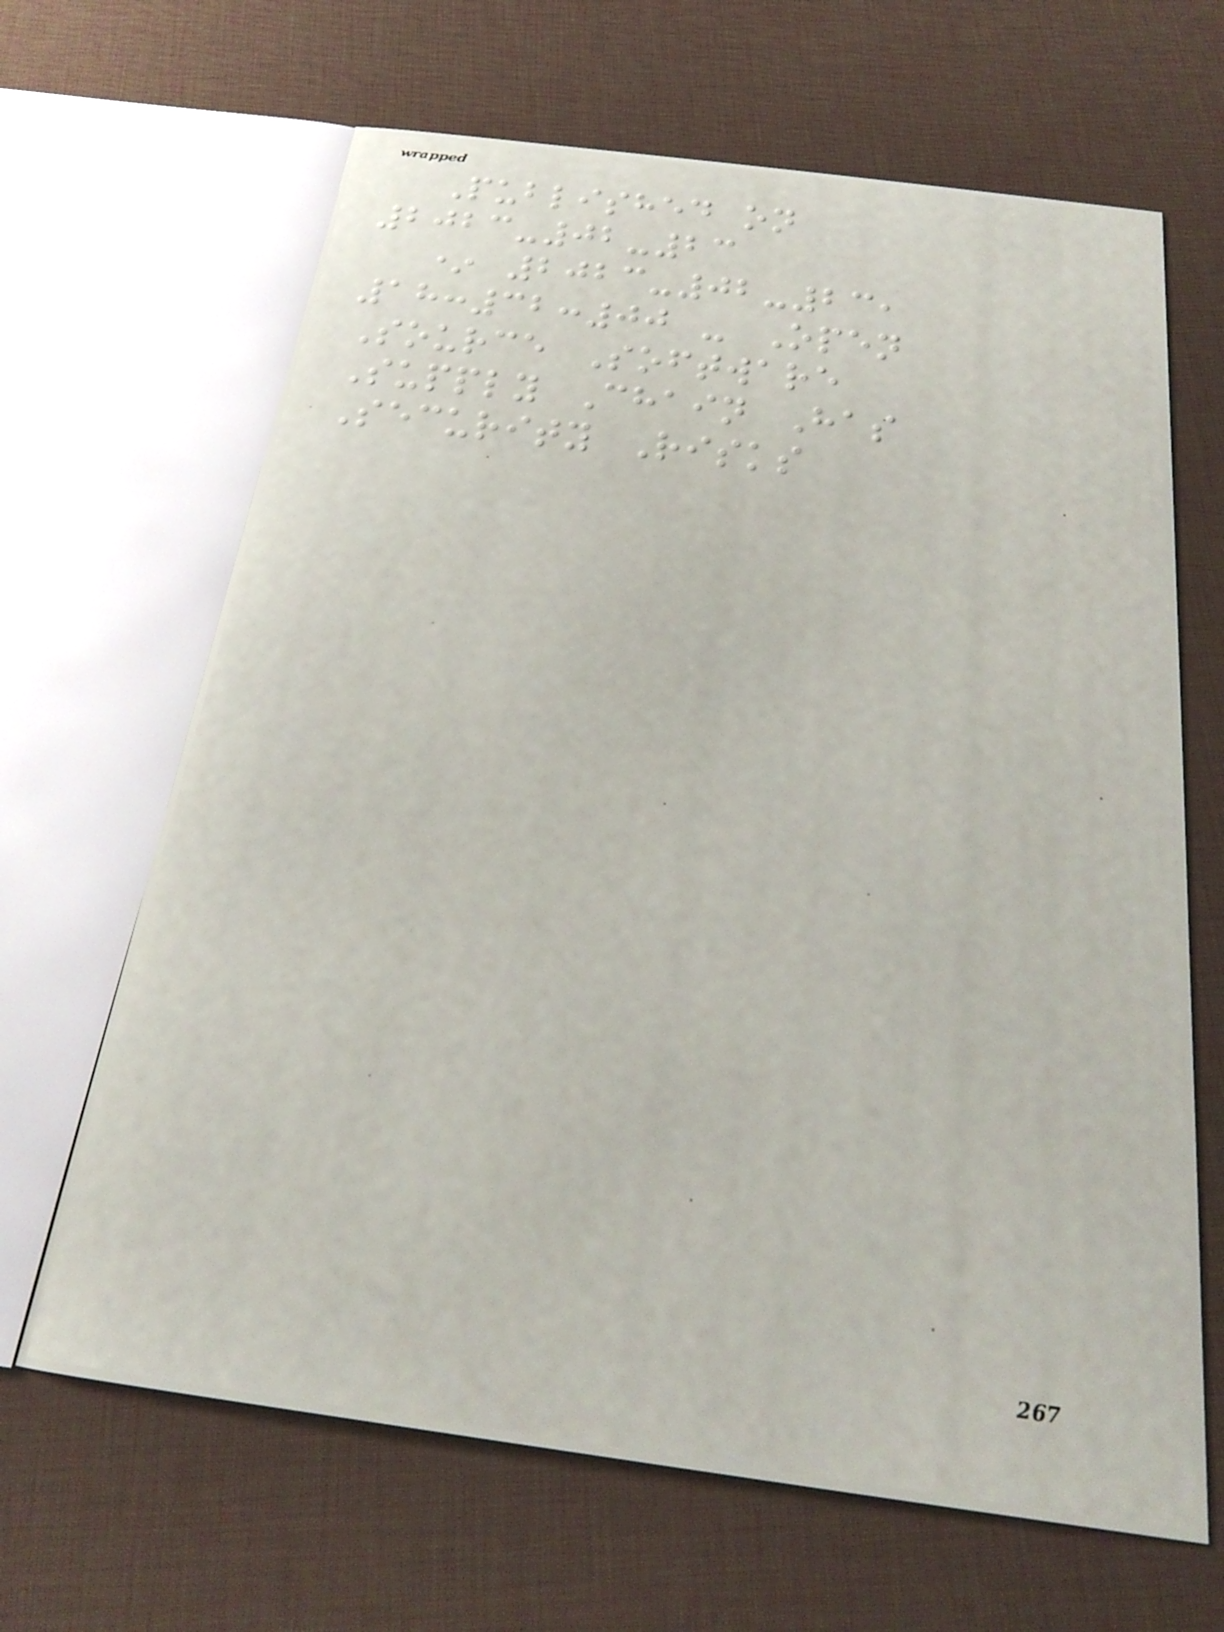Published on
2023-02-23
* 2023-02-23,
18:32:00 - Open
Source Software
Supply Chain Has
Security Risks
